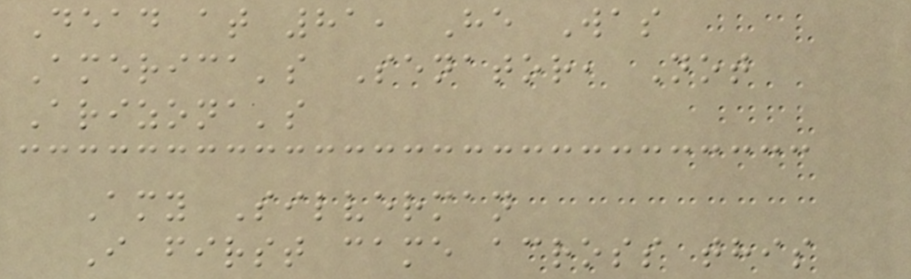Dead at 81, He Was
America's Senator, Not
Arizona's
Amy Silverman
I first came across this
